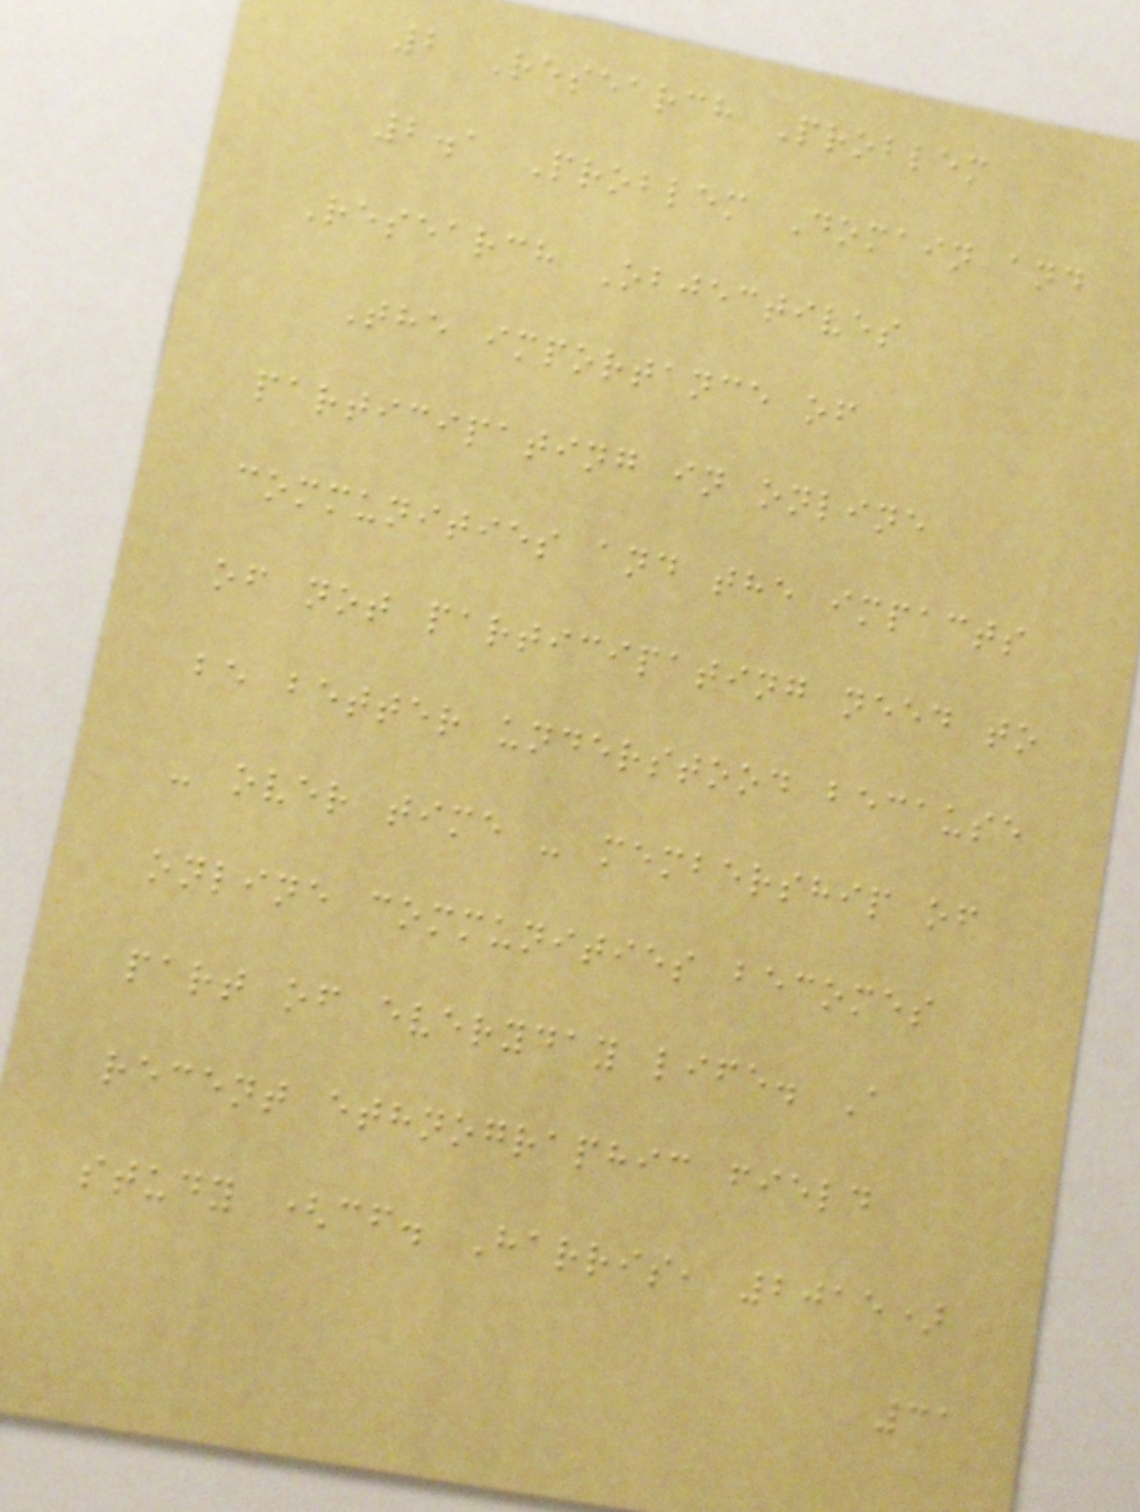2 Research Problem
2.1 Problem Domain and
Research Objectives
The importance of
participating in online
communities and the impacts
of not participating need to
be better understood because
- over time - membership of
online communities becomes
part of everyday life. A
recent ethnographic field
study (cf. Harris, 2015)
31
